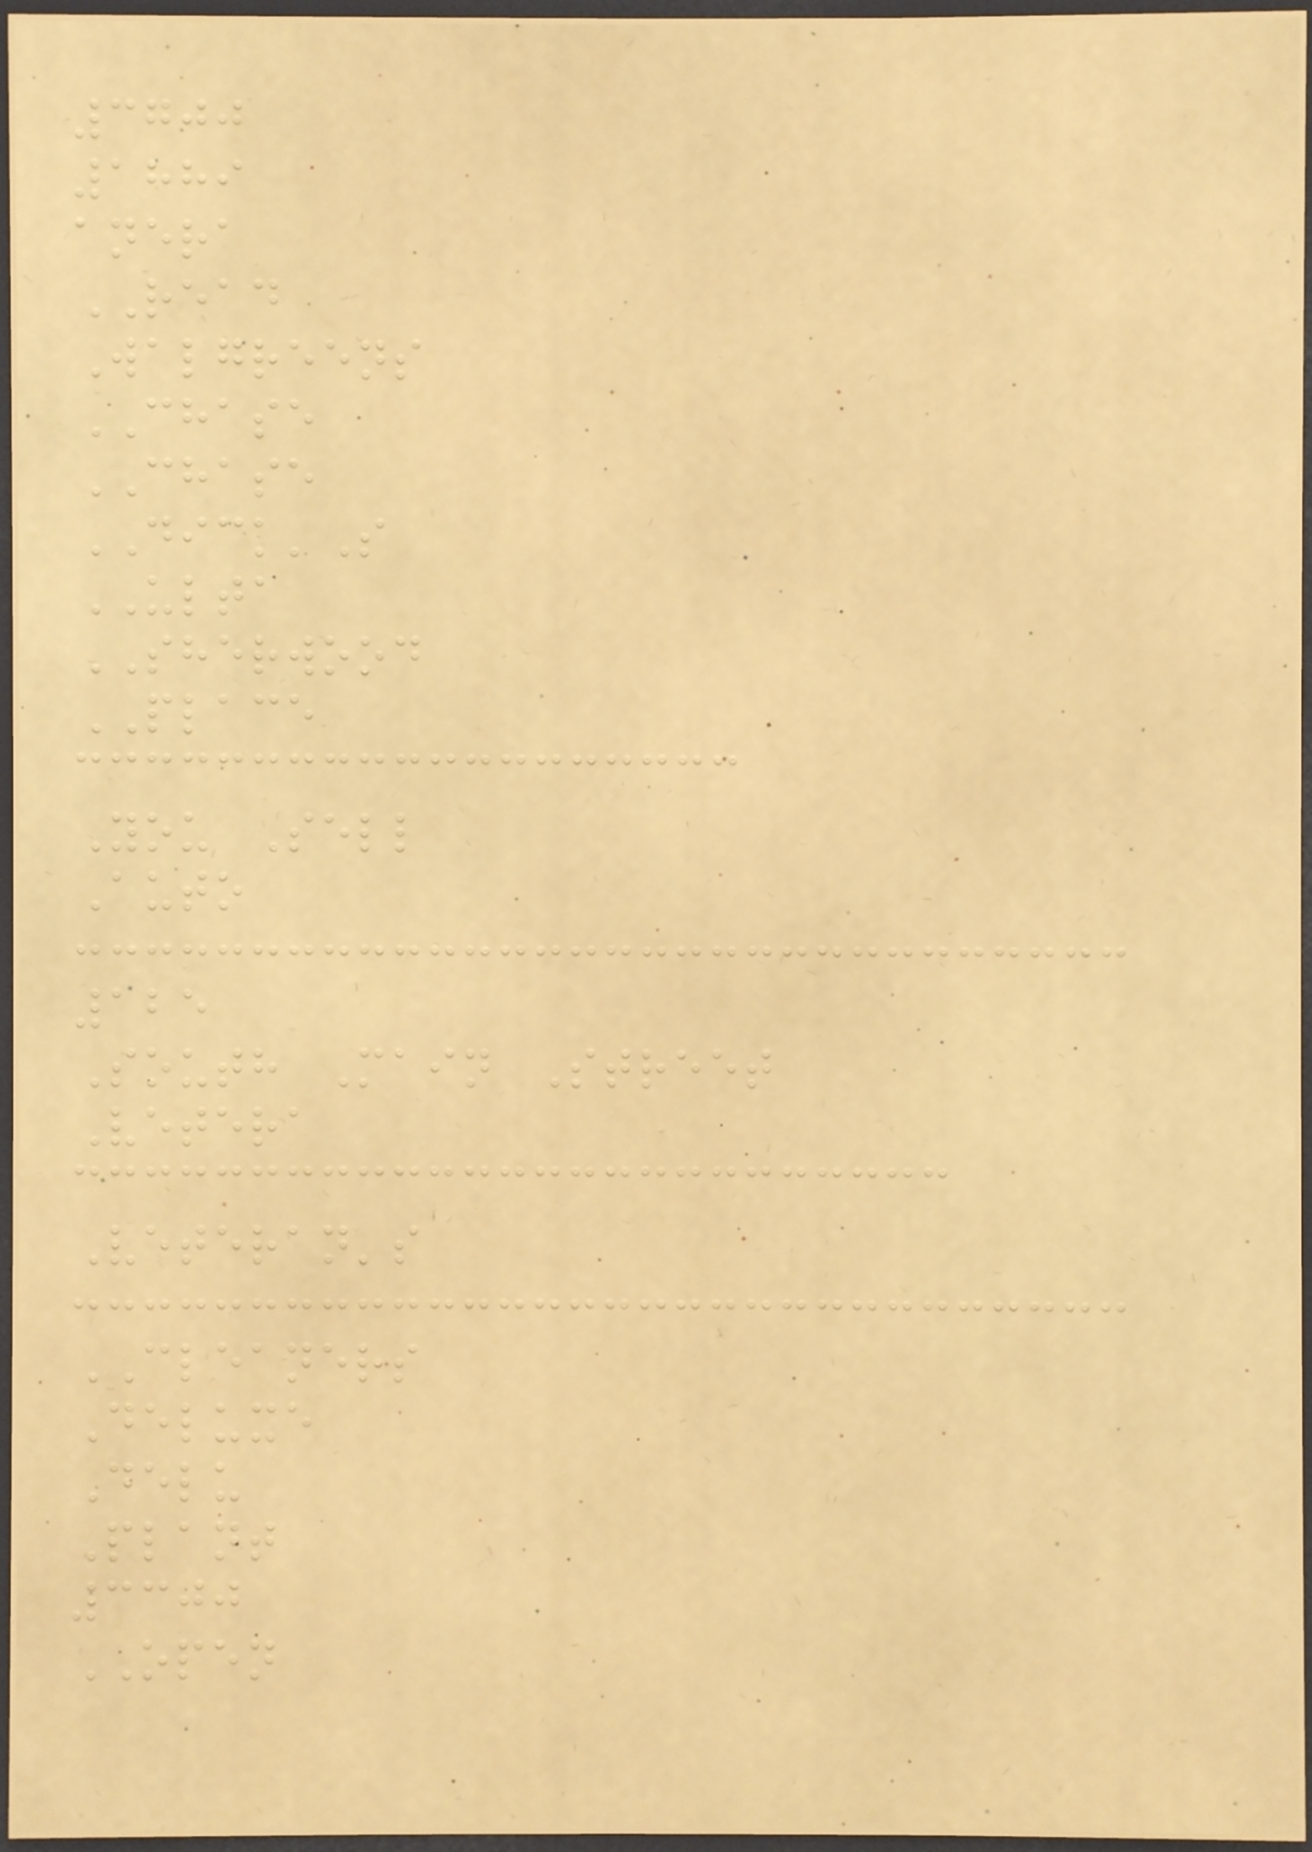3700
1889
anera
READ
Walgreens
CHASE
CHASE
DICK'S
ULTA
SHERWOOD
PLACE
You Sell
Auto
125
South Main Street
Vetera
Veteran's
CLEANERS
Deluxe
Delu
Plant
3300
OPEN
